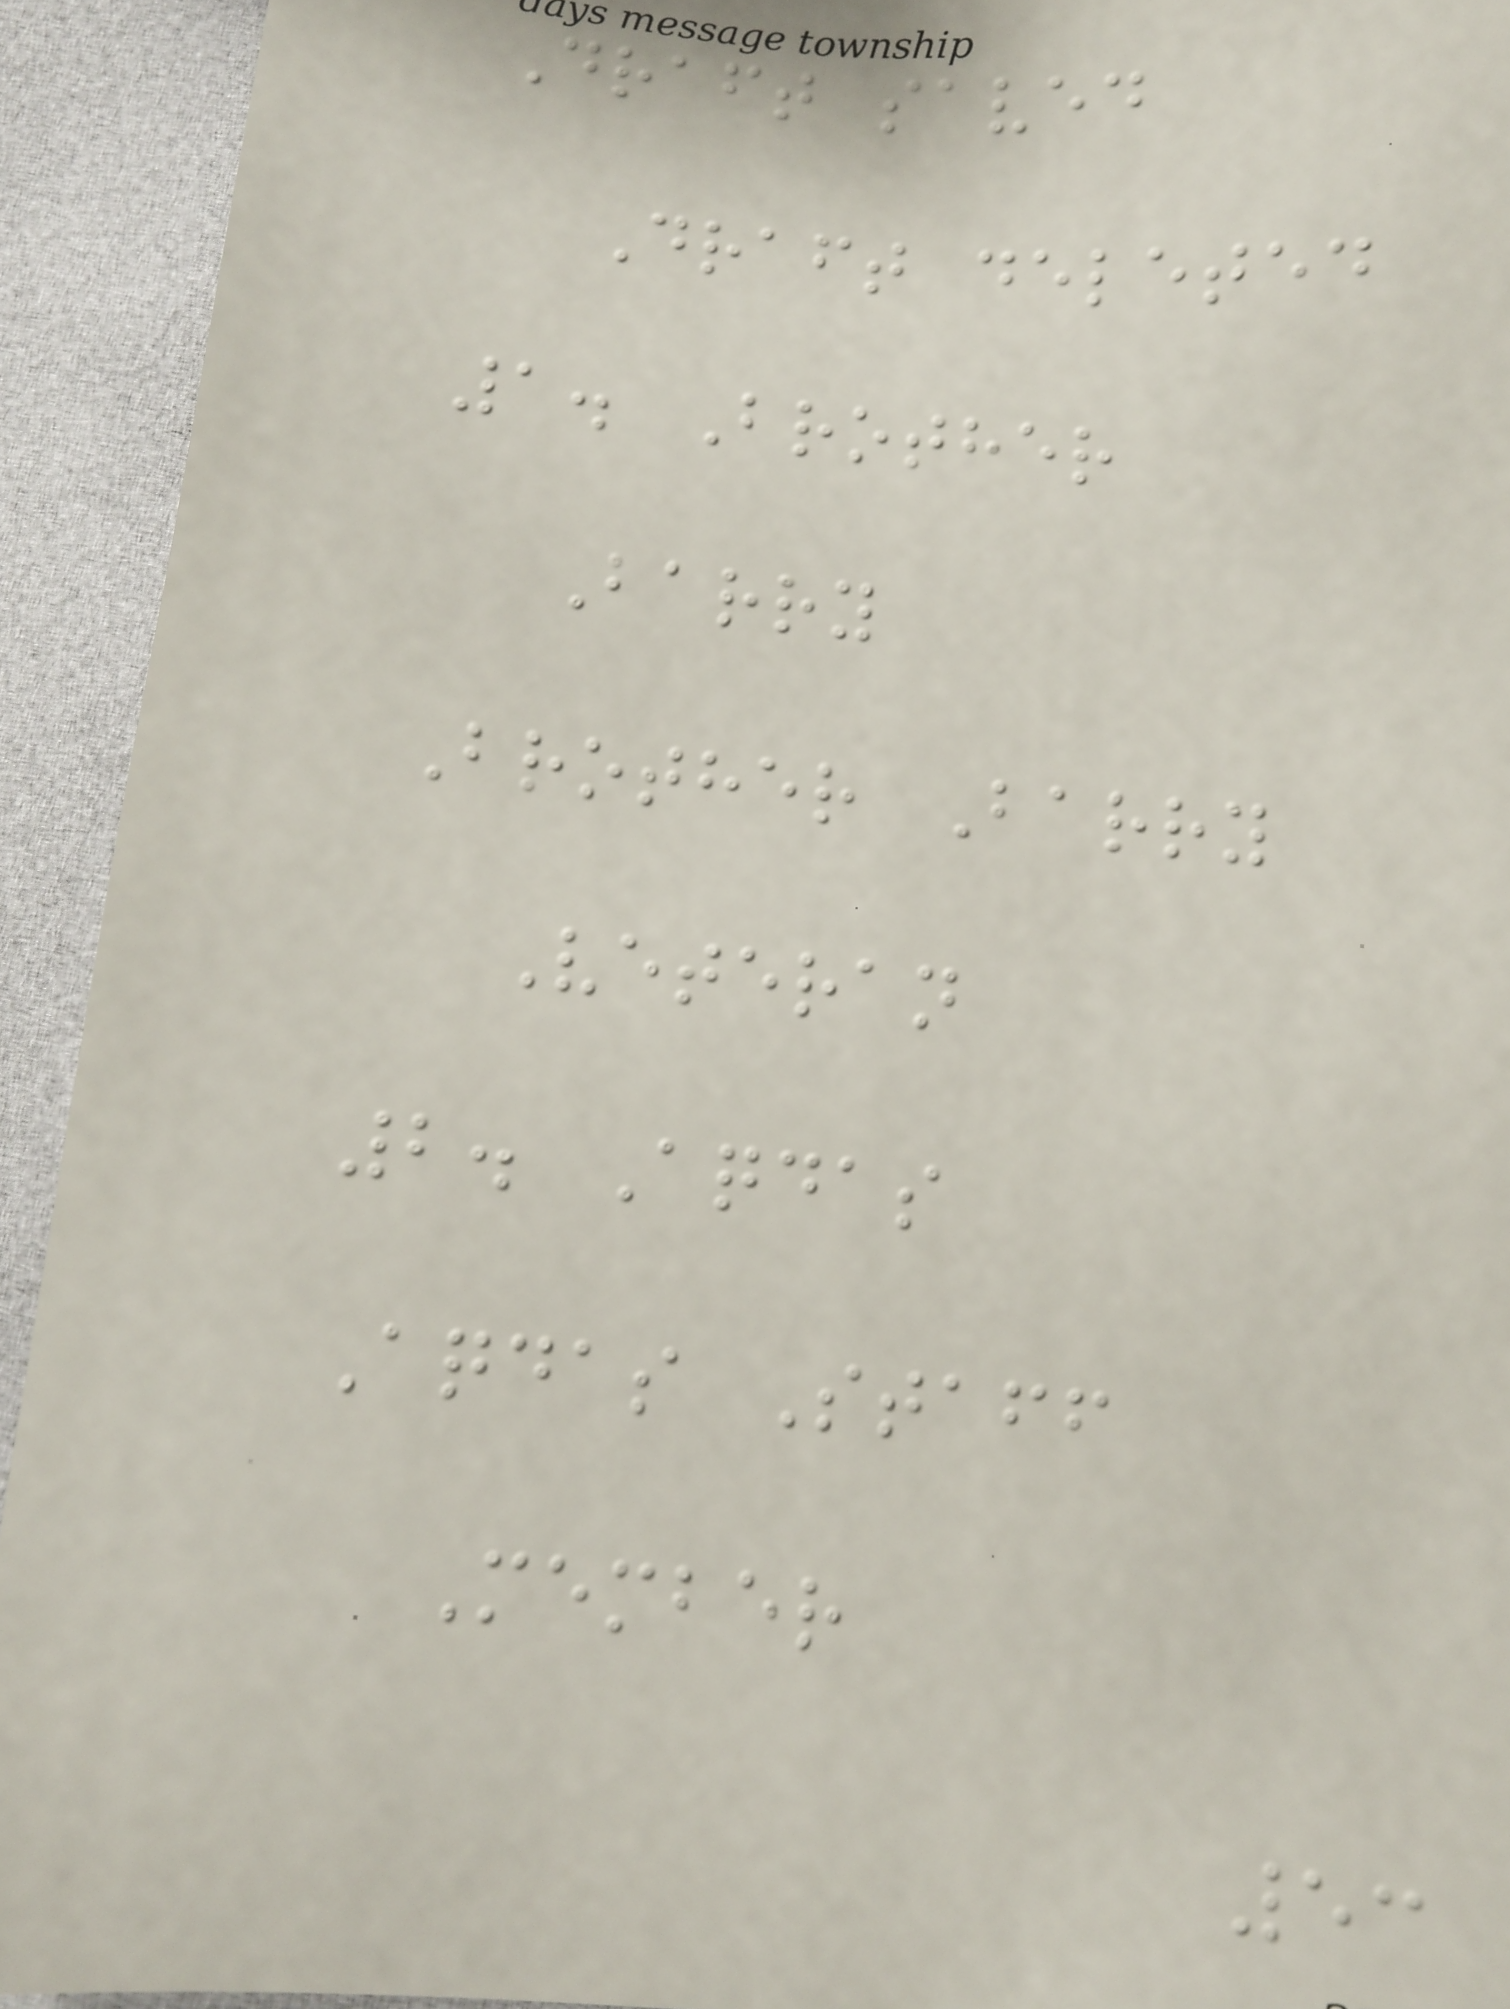Draft saved
Draft deleted
1. Brother
Barry
Brother Barry
Veteran
2. Aqdas
Aqdas Staff
Member
53
